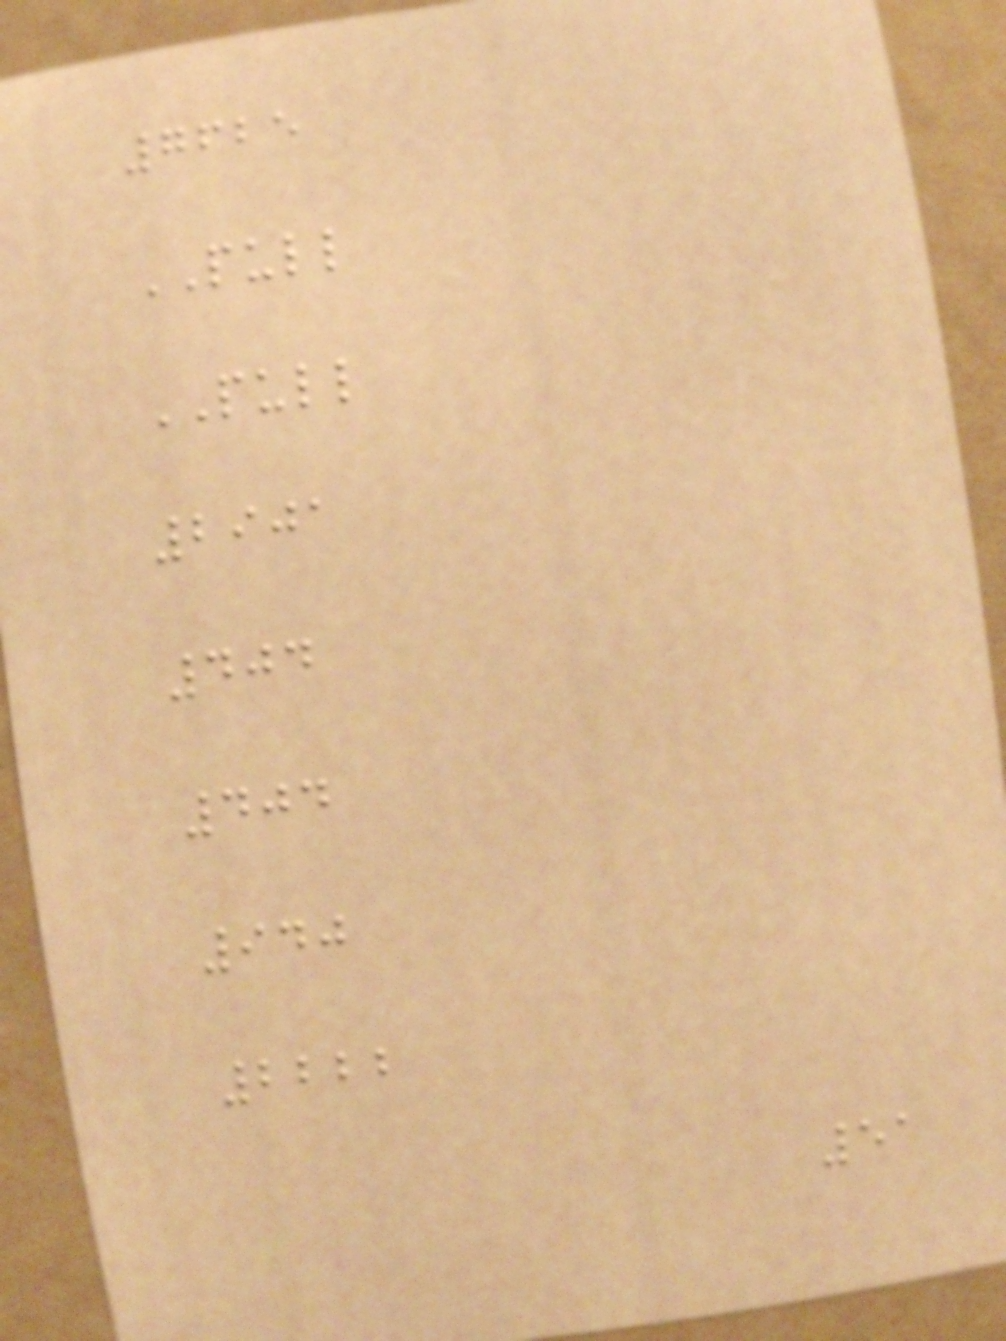7625
PULL
PULL
2901
404
404
940
2222
51
